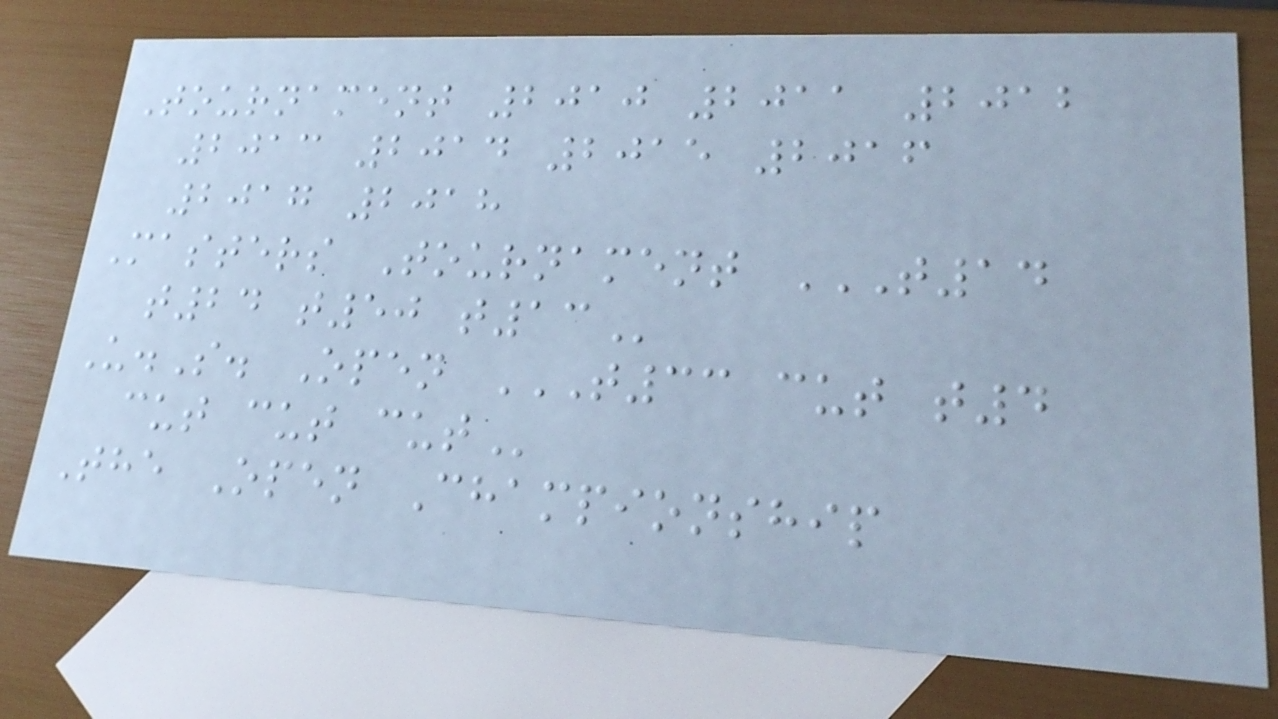Tournament 2010 2011 2012
2013 2014 2015 2016
2017 2018
Masters Tournament T14
T24 T50 T13
U.S. Open T33 CUT T4
CUT CUT CUT
The Open Championship
